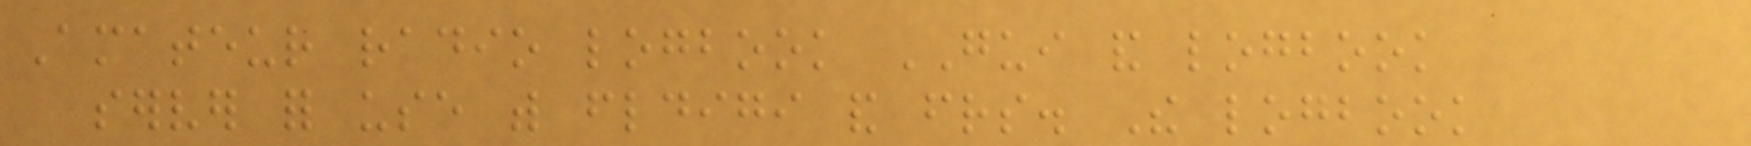Amateur radio logbook GUI and logbook
server for use with fldigi and friends. The logbook
